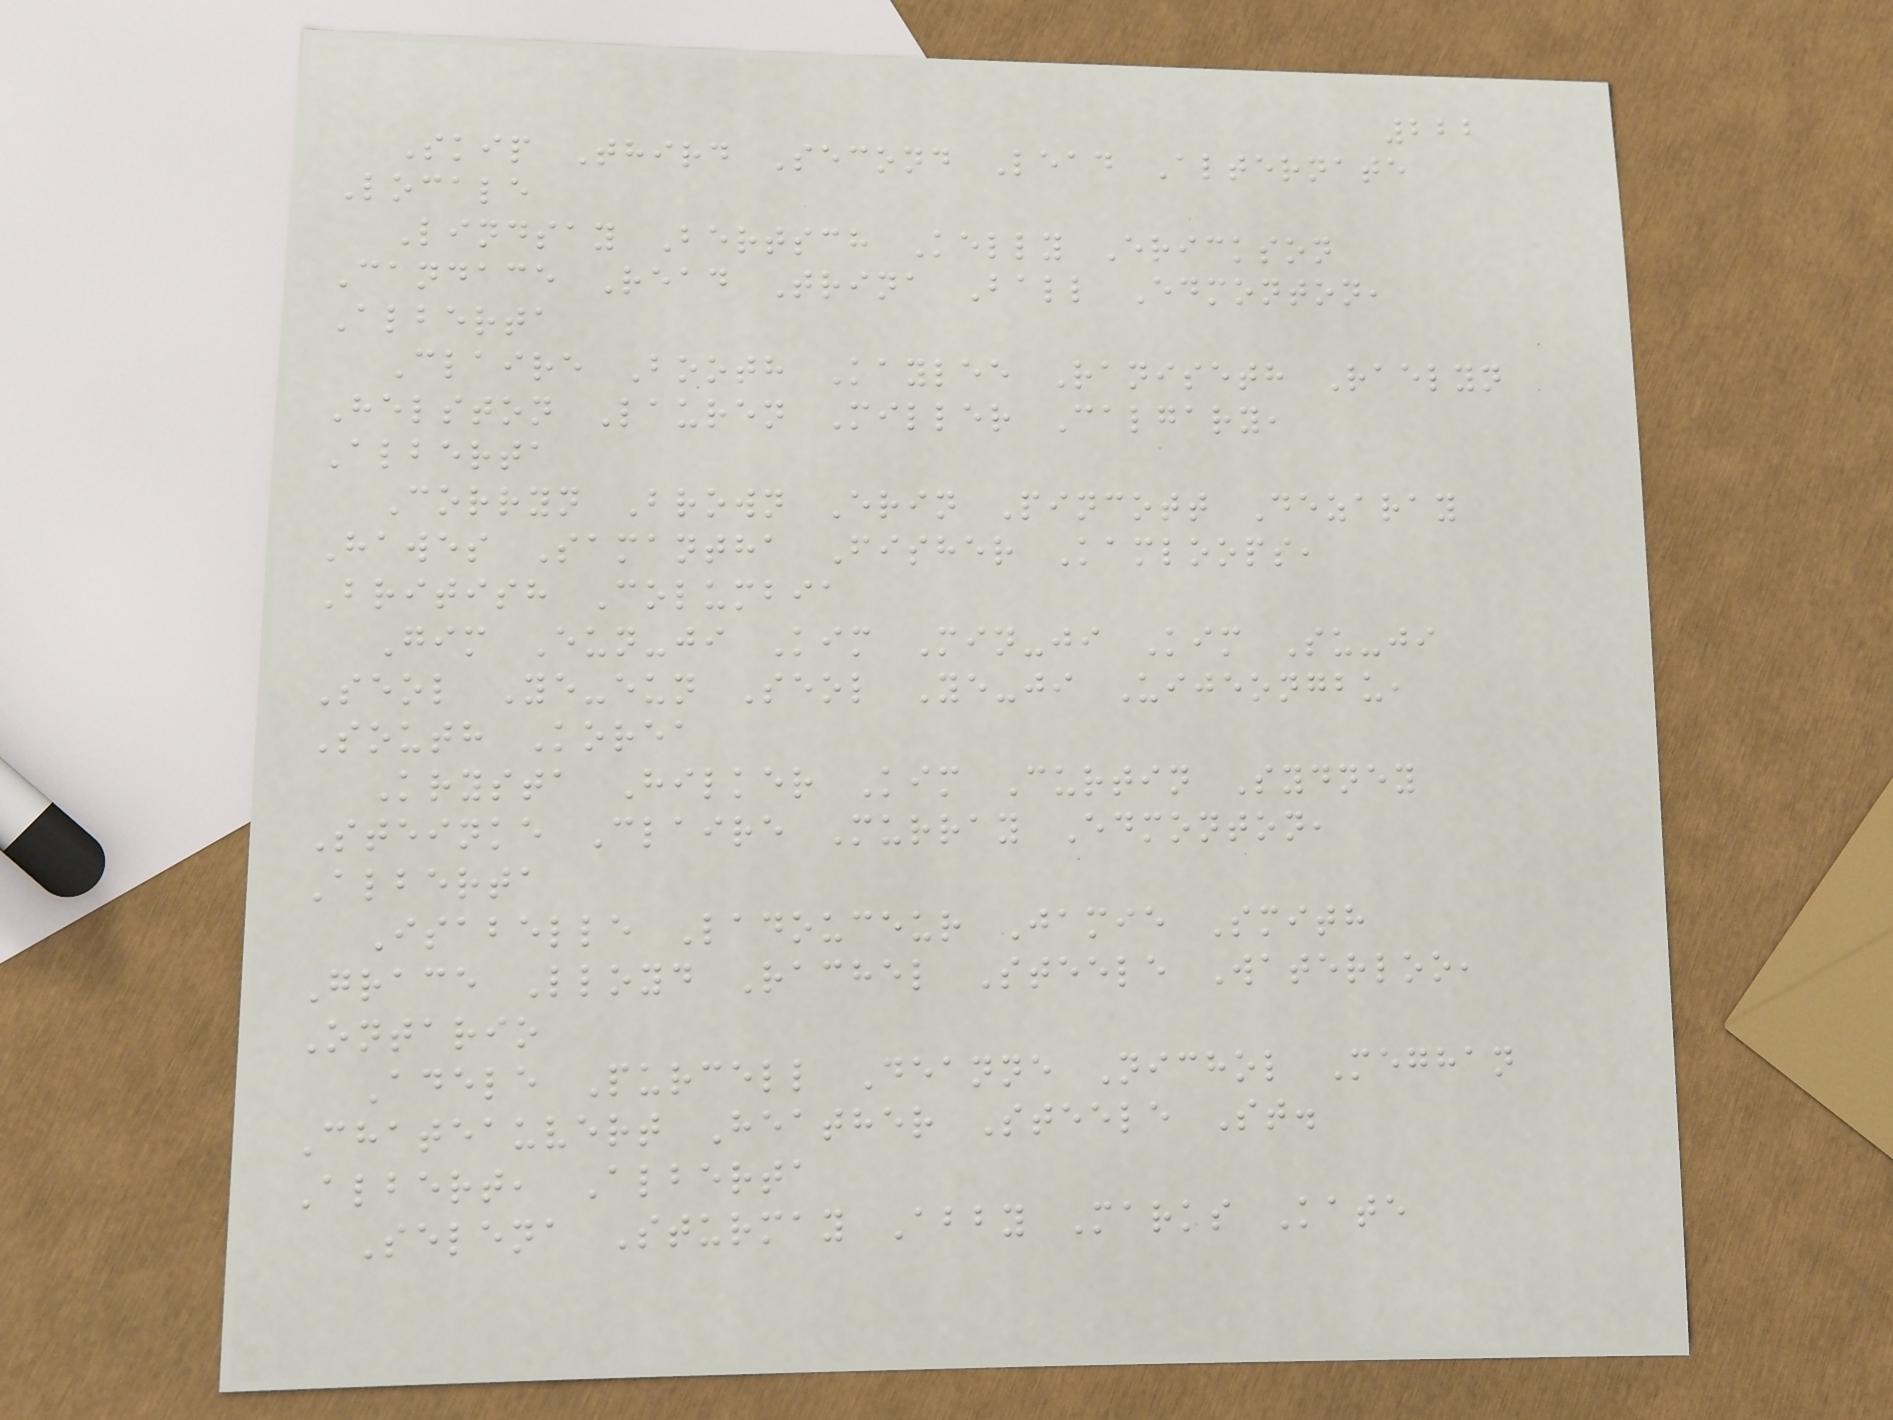222
Skip Third Second Lead Alternate
Locale
Lindsay Bertsch Kelly Erickson
Candace Read Trina Ball Edmonton,
Alberta
Claire Booth Kaylee Raniseth Raelyn
Helston Lauren Miller Calgary,
Alberta
Corryn Brown Erin Pincott Dezaray
Hawes Samantha Fisher Kamloops,
British Columbia
Gim Eun-ji Kim Min-ji Kim Su-ji
Seol Ye-eun Seol Ye-ji Uijeongbu,
South Korea
Krysta Hilker Kim Curtin Sydney
Steinke Claire Murray Edmonton,
Alberta
Isabelle Ladouceur Jamie Smith
Grace Lloyd Rachel Steele Waterloo,
Ontario
Adele Purcell Deanne Nichol Meghan
Chateauvert Heather Steele St.
Albert, Alberta
Selena Sturmay Abby Marks Kate
